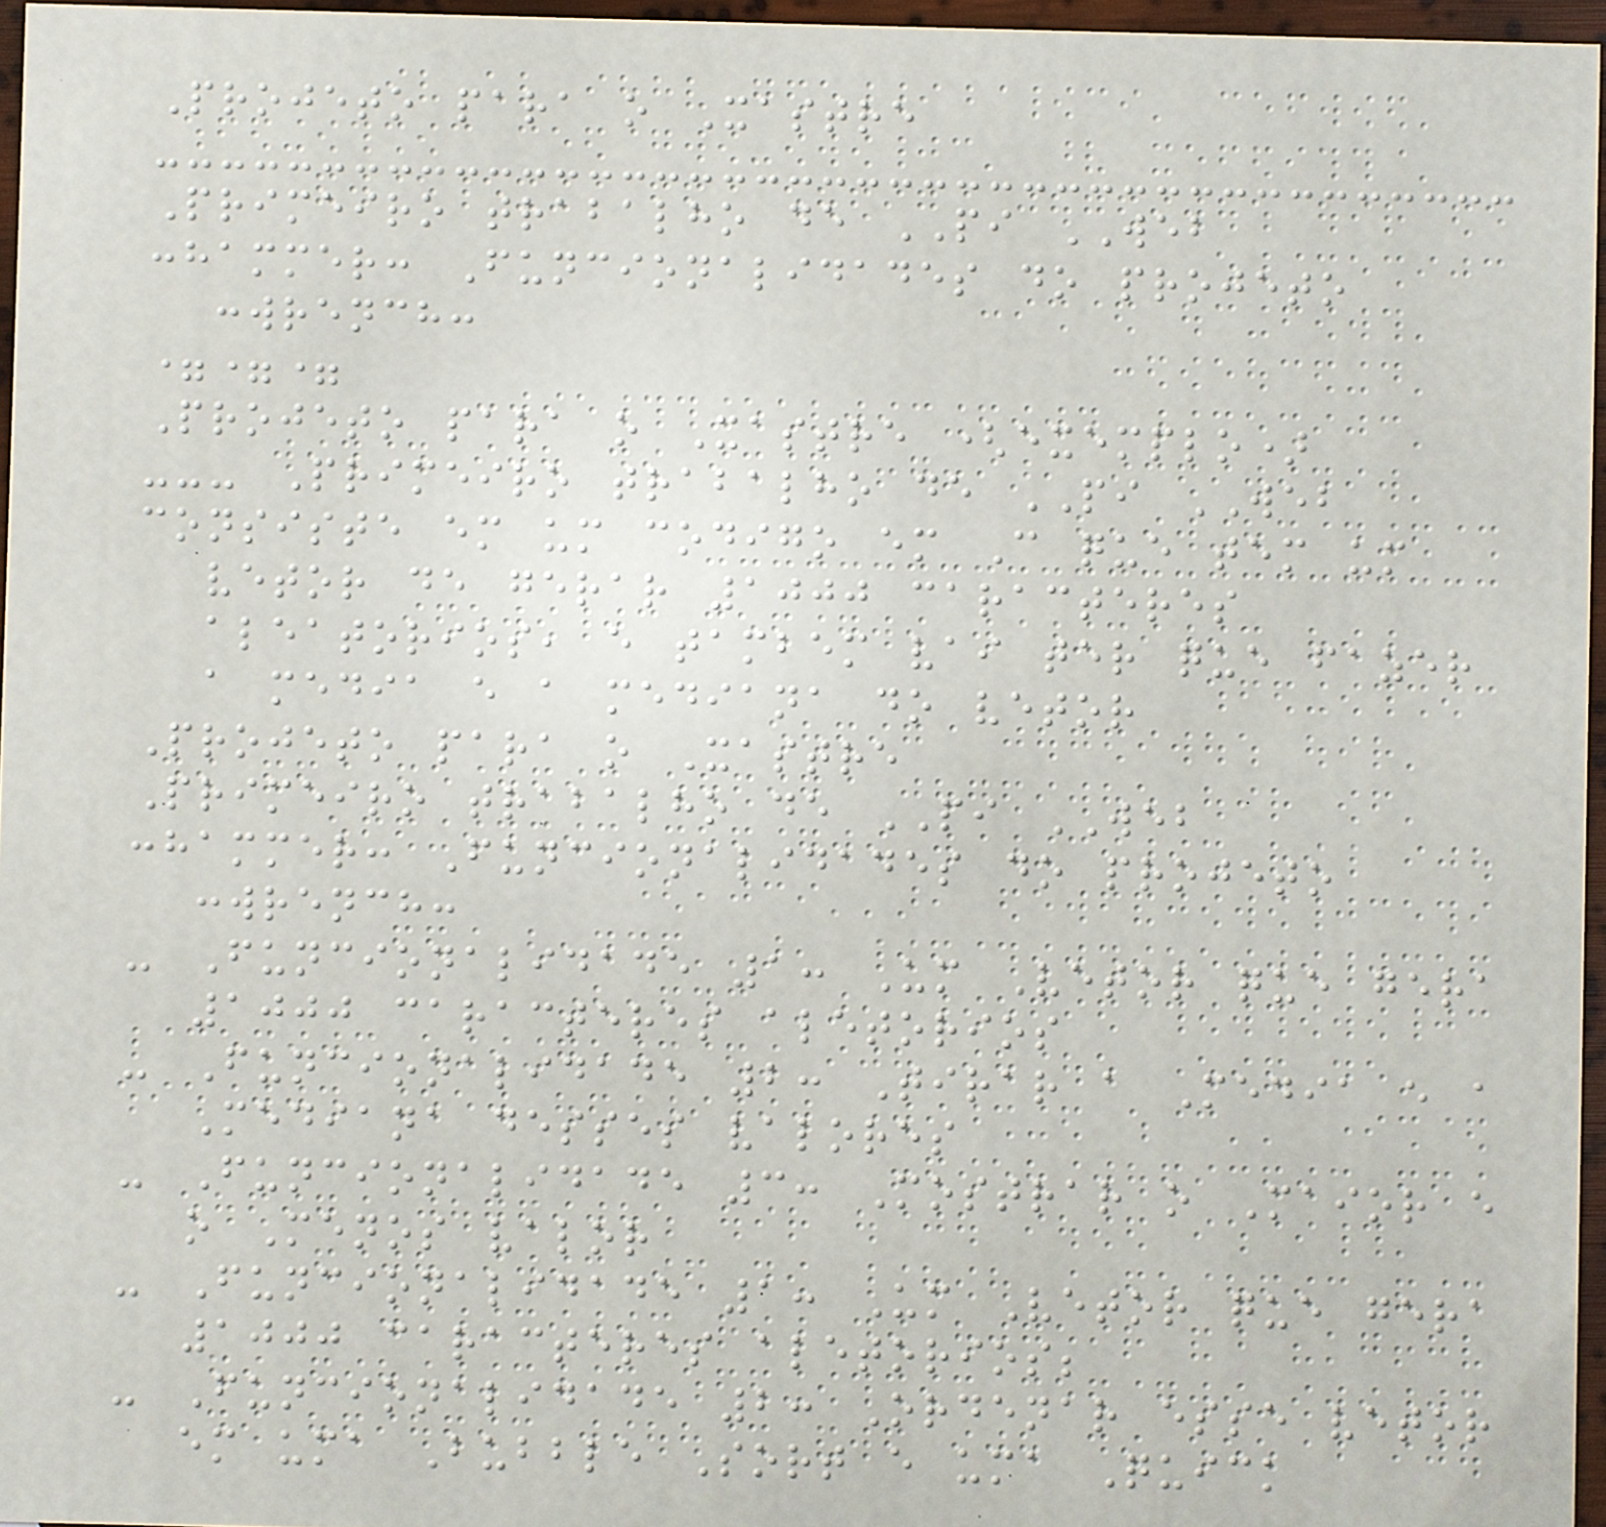Projeto para o Xastre
Primeiro trabalho de PI WEB
:hammer: Funcionalidades do projeto
:wrench:
===
Projeto para o Xastre (exemplo)
--- Primeiro trabalho de PI WEB
consiste em um codigo em C que tem um
vetor de gerar 1000 caracteres
aleatorios, e tambem vai ter que fazer
a media e a mediana do vetor
Projeto para o Xastre
Primeiro trabalho de PI WEB
:hammer: Funcionalidades do projeto
:wrench:
- Funcionalidade 1: Um Vetor que gera
1000 caracteres aletorios
- Funcionalidade 2: Tirar a Media e a
Mediana desses valores
- Funcionalidade 3: Mostrar o Maior e
o Menos valor
- Funcionalidade 1: Um Vetor que gera
1000 caracteres aletorios;
- Funcionalidade 2: Ordenar esse vetor
em uma Bubble Sort e uma Quick
